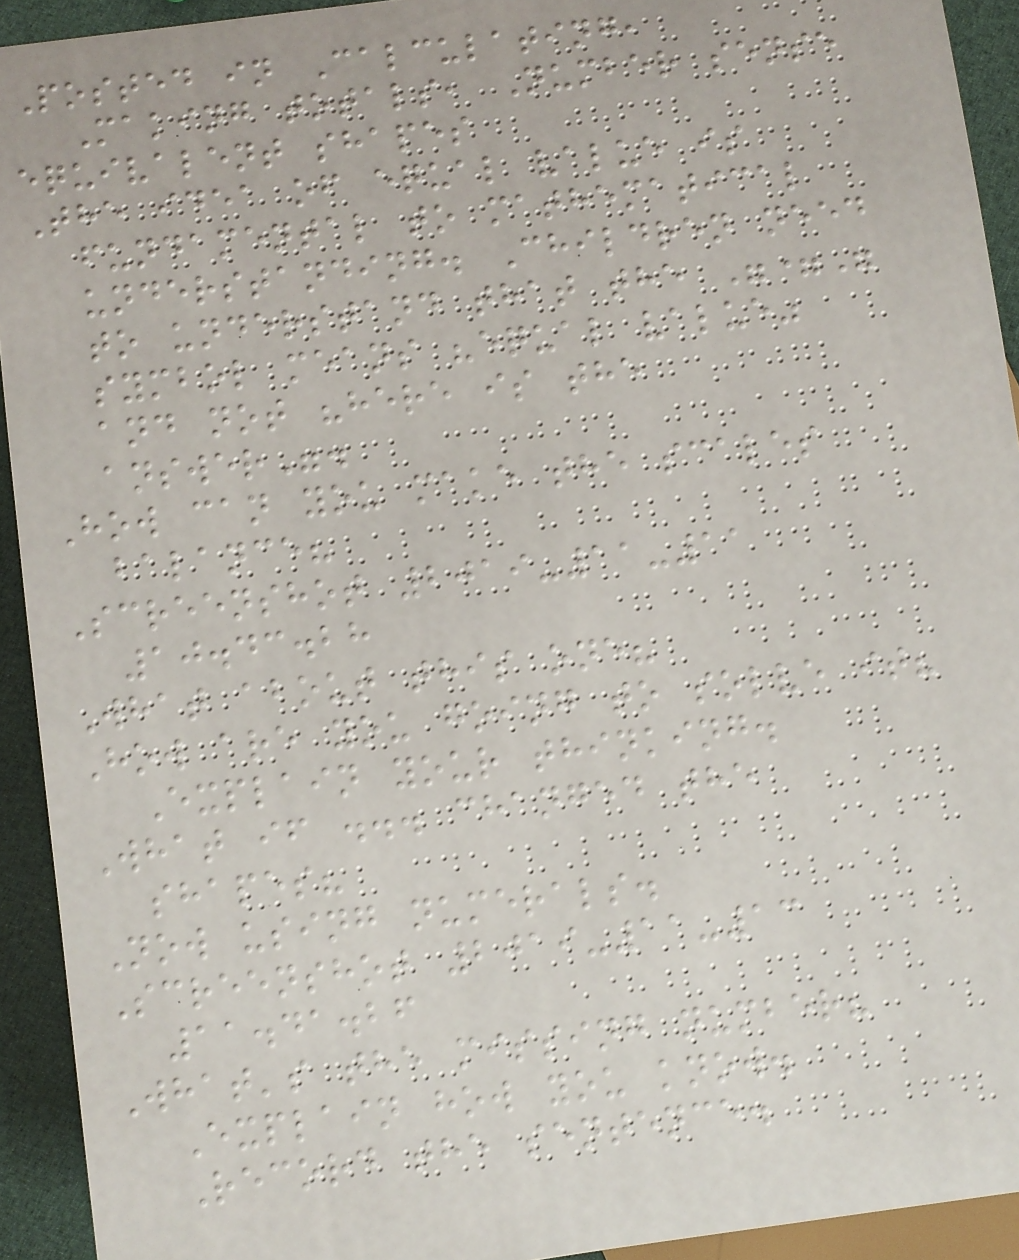Posted in Calculating,
Making totals, Number sense
equivalent shapes
The idea of equal value is
fundamental to mathematical
understanding. Children need
to understand that the "="
symbol means "equal value"
and not "here is the
answer".
How can you make the scales
balance?
Screenshot 2019-11-11
10.43.28
What about this one?
How are you going to solve it?
Explain your thinking.
What if ... changed the
shapes?
Now using numerals.
Screenshot 2019-11-13
11.41.26
What's the missing number?
Explain how you know.
Record the sentence.
